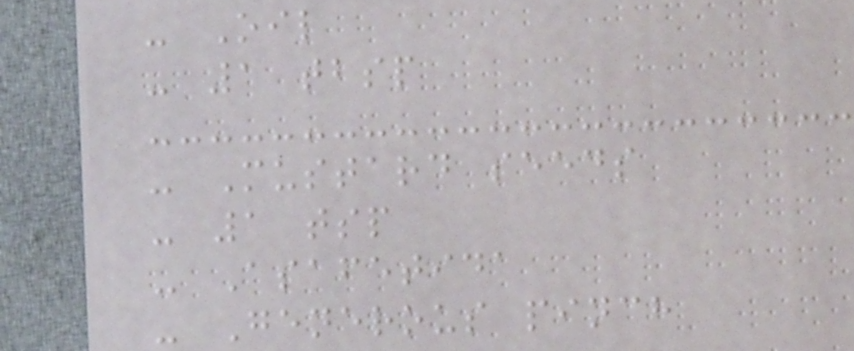- Oil
- 1 tbsp
- Mustard seeds
- 1 tsp
- Asafetida
- Generous pinch
